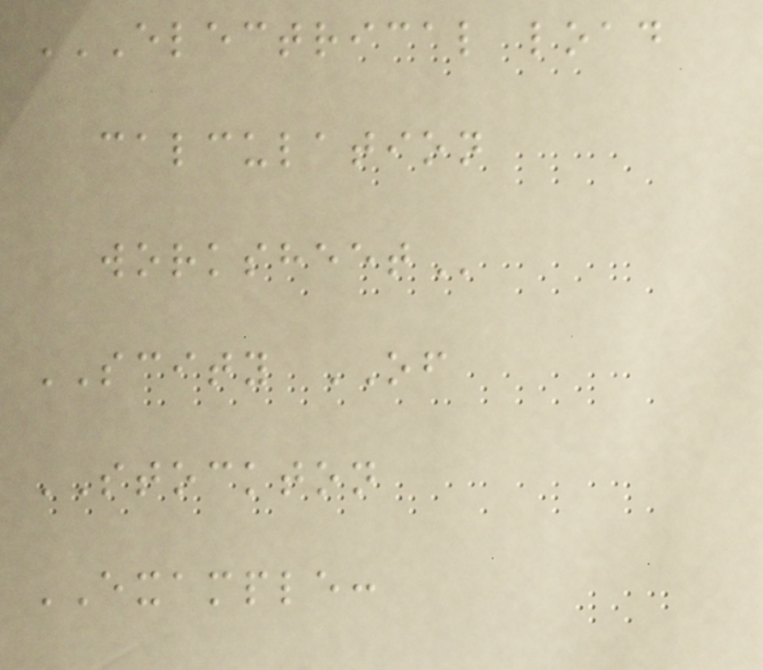ELECTRICAL LOAD
CALCULATION
WORKSHEET
SCITY OF
STOCKTON
EXAMPLE:
